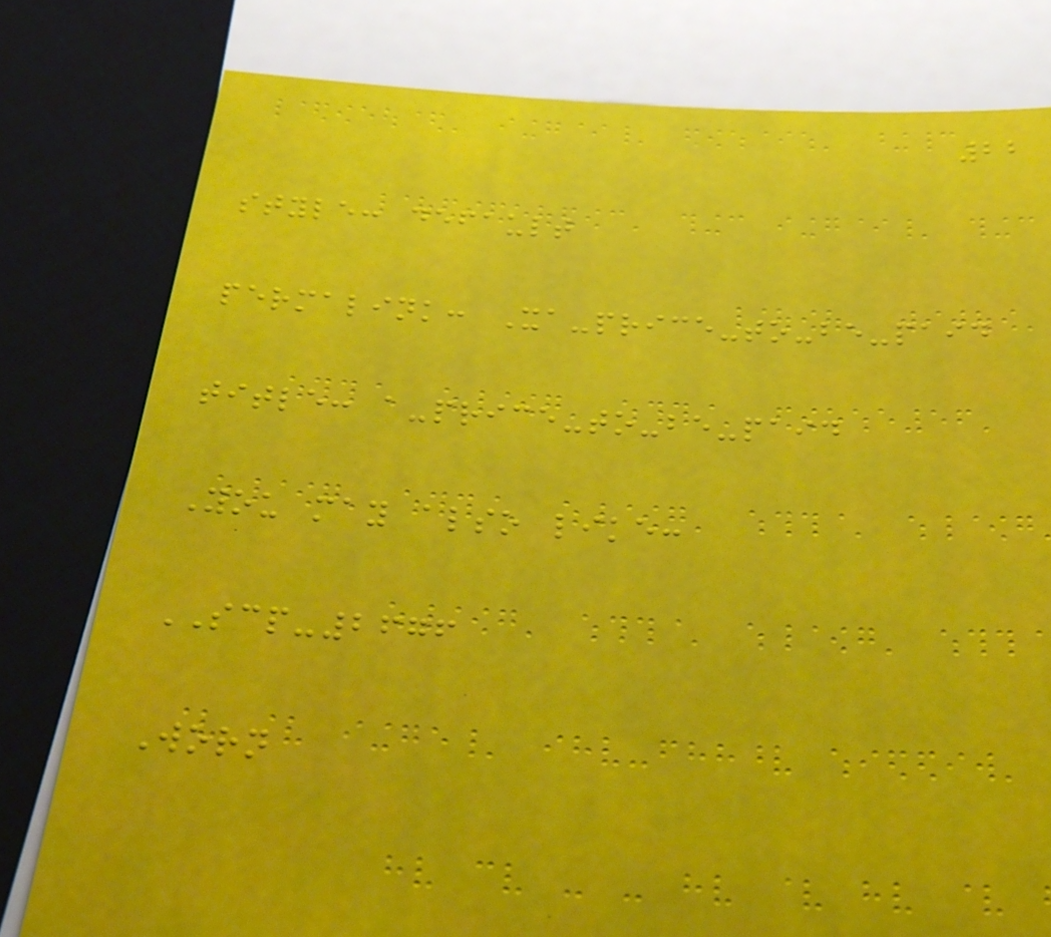22
style: default
permalink: Xa-price-to-be-paid
title: a-price-to-be-paid
You may also like:
SCP-2676
Worn
